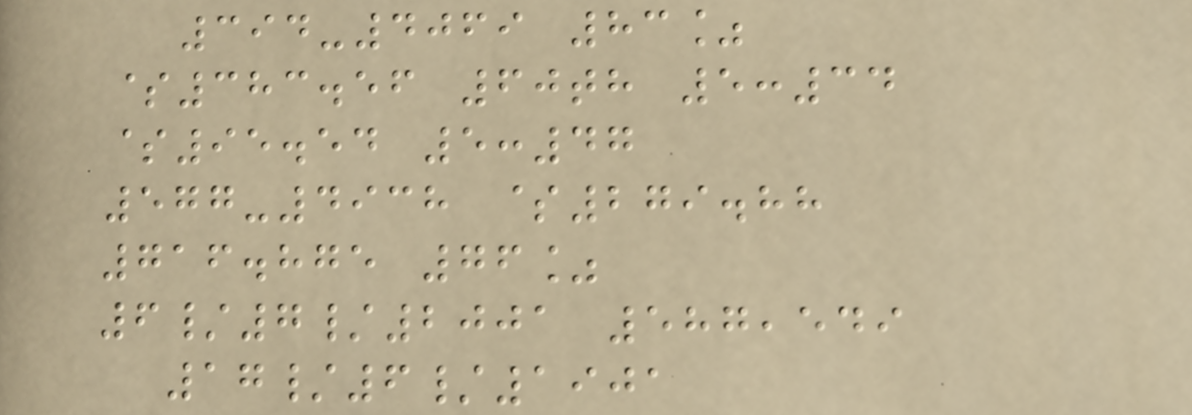394-4069 83%
$383.56 60th 5:34
$95.54 5:47
577-4938 $279.88
716.875 76%
6/7/2001 587,549
17/6/1901
